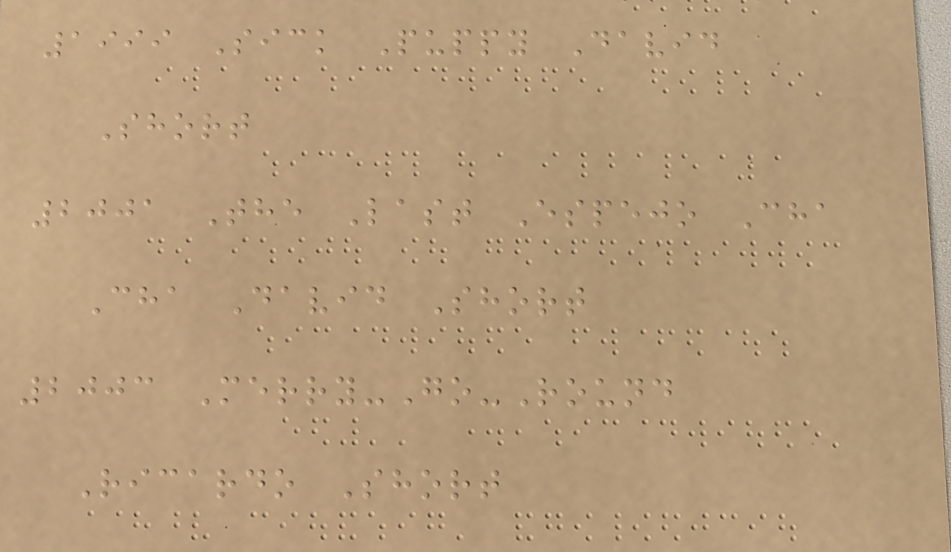1999 Sick Puppy David
Short
2001 The Last Espejo Cha
Cha David Short
2003 Merry-Go-Round
Ricardo Short
